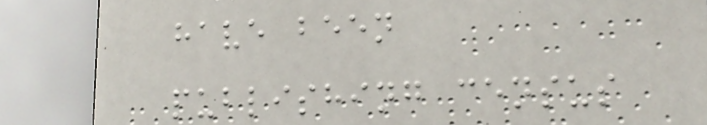have been
publishing census
